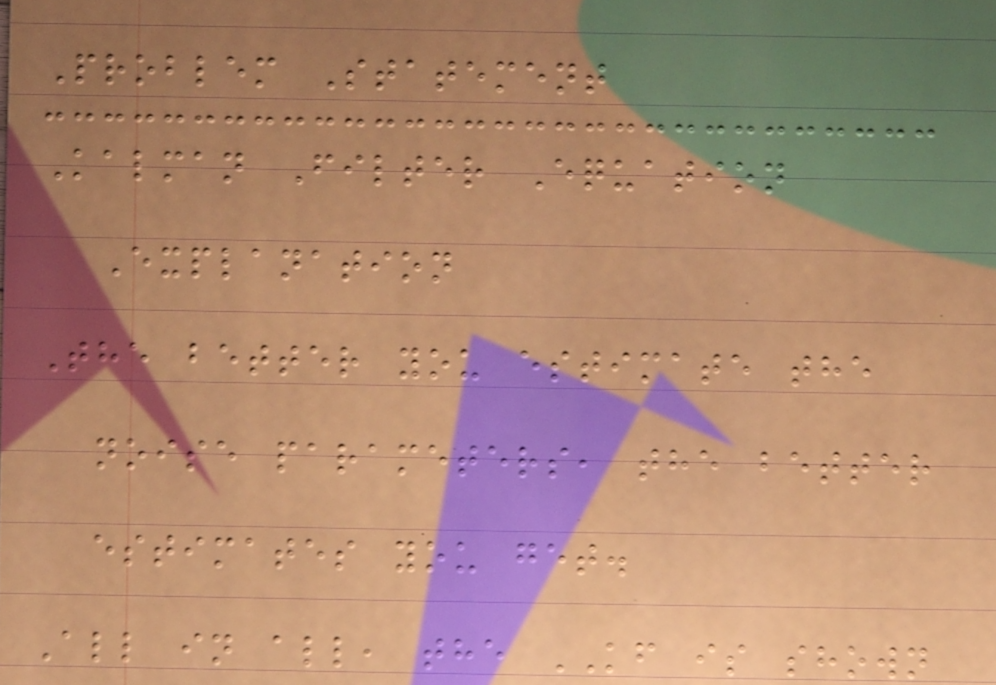Problem Statement
Kalman Filter Equation
Explanation
The better you estimate the
noise parameters, the better
estimates you get.
All in all, the KF is shown
